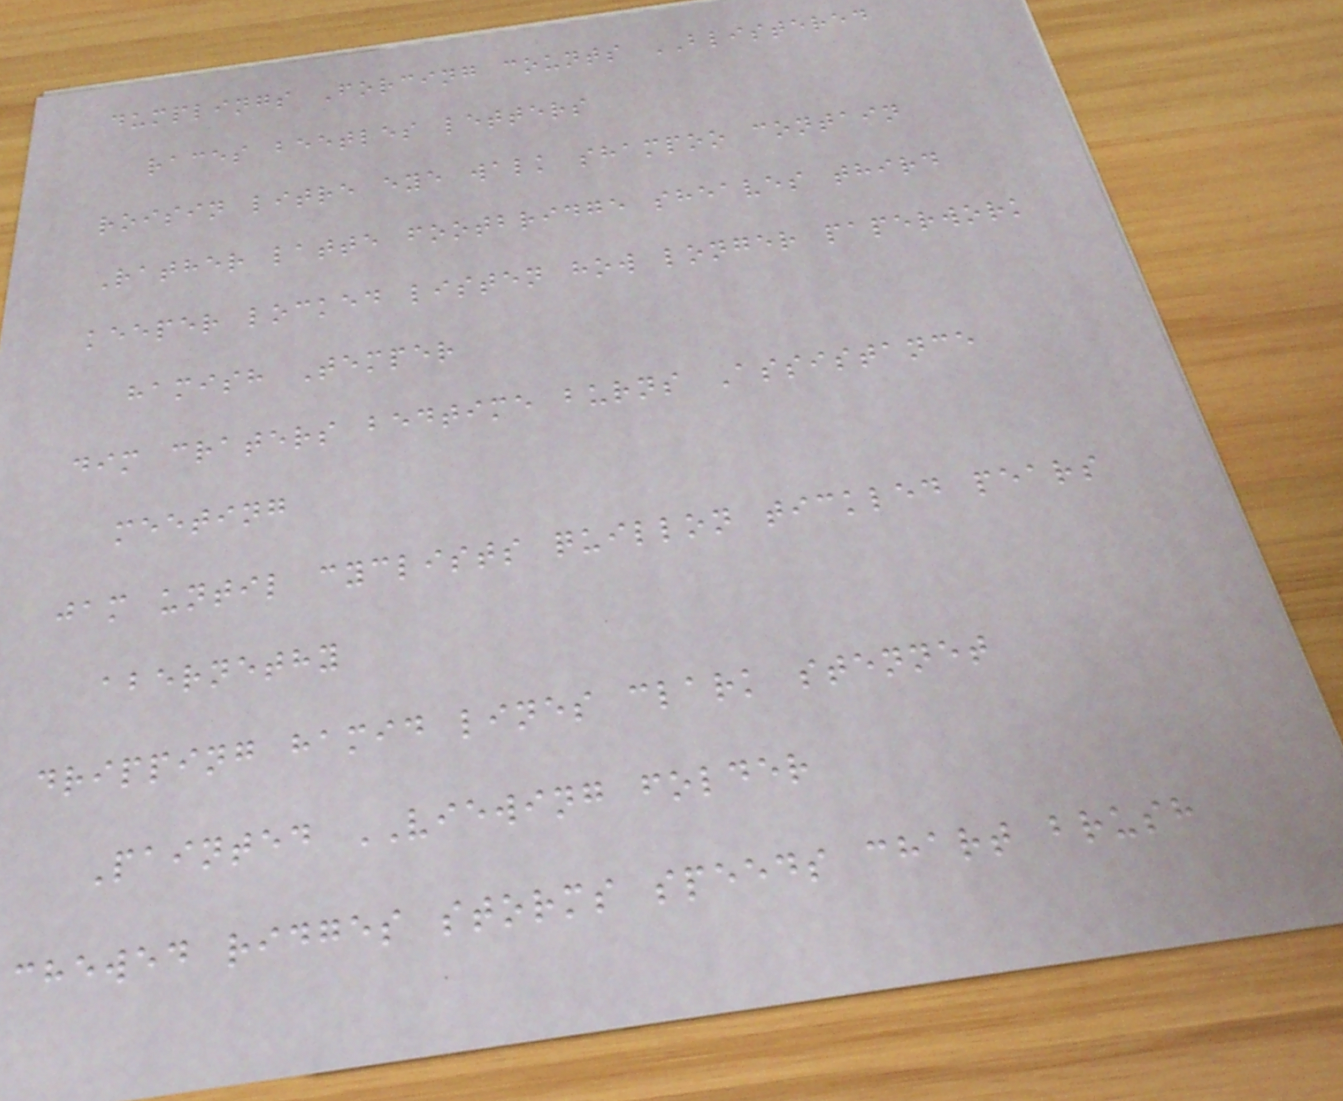dumplings Forcing counts BLISTERED
races beetles letters
roisin litre eye walk shampoo contain
Rather latte footbridge sheaves third
keeper locked listen how longer paperwork
hamish Temper
dim craters bedtime burns Assistance
meeting
jam until cyclists quillon tickled pears
abernethy
dripping hamid lines clark stennet
Painted VIEWING folder
chewed ridges storms speeds chart brush
